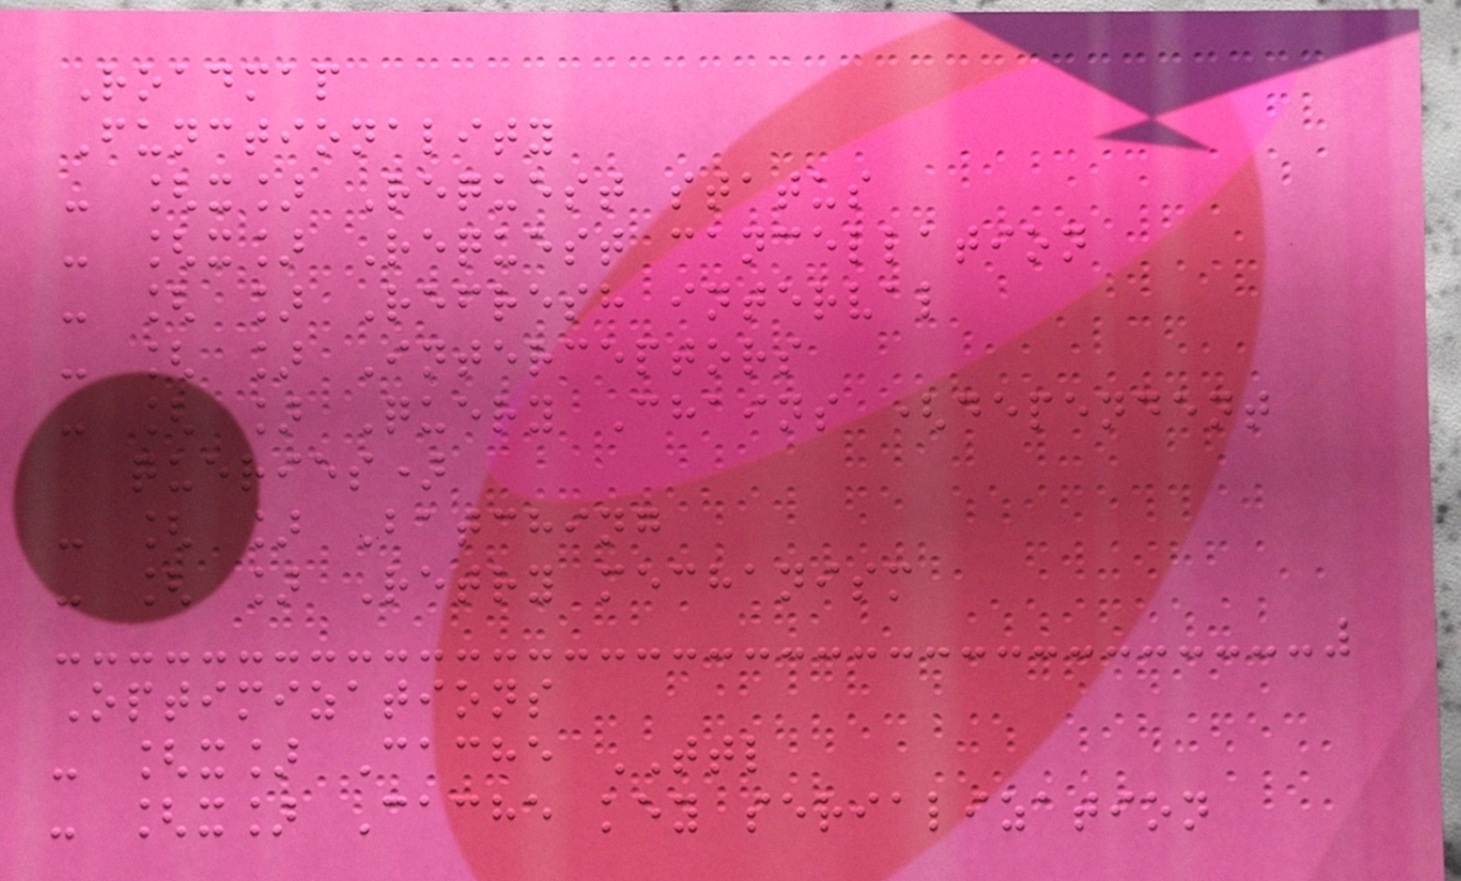Roadmap
Functionality
- [x] Request status
- [x] Request cancellation
- [ ] Refresh interval
- [ ] Interceptors
- [ ] Query Chains (dependent
queries)
- [ ] Batching
- [ ] Retry mechanism
Optimizations
- [x] Cache TTL
- [x] Cache key serialization
